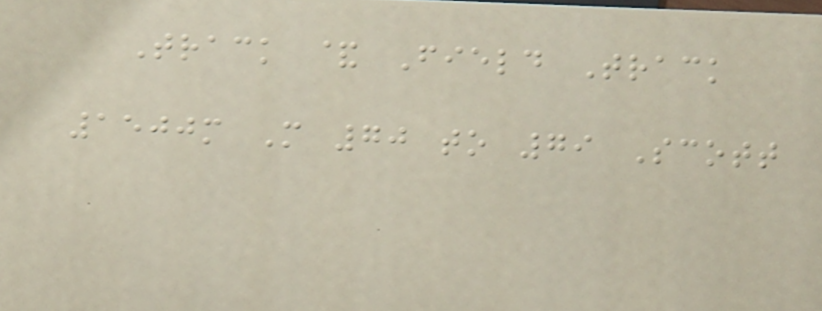Track & Field Track
1500m M 70 to 79 Scott
